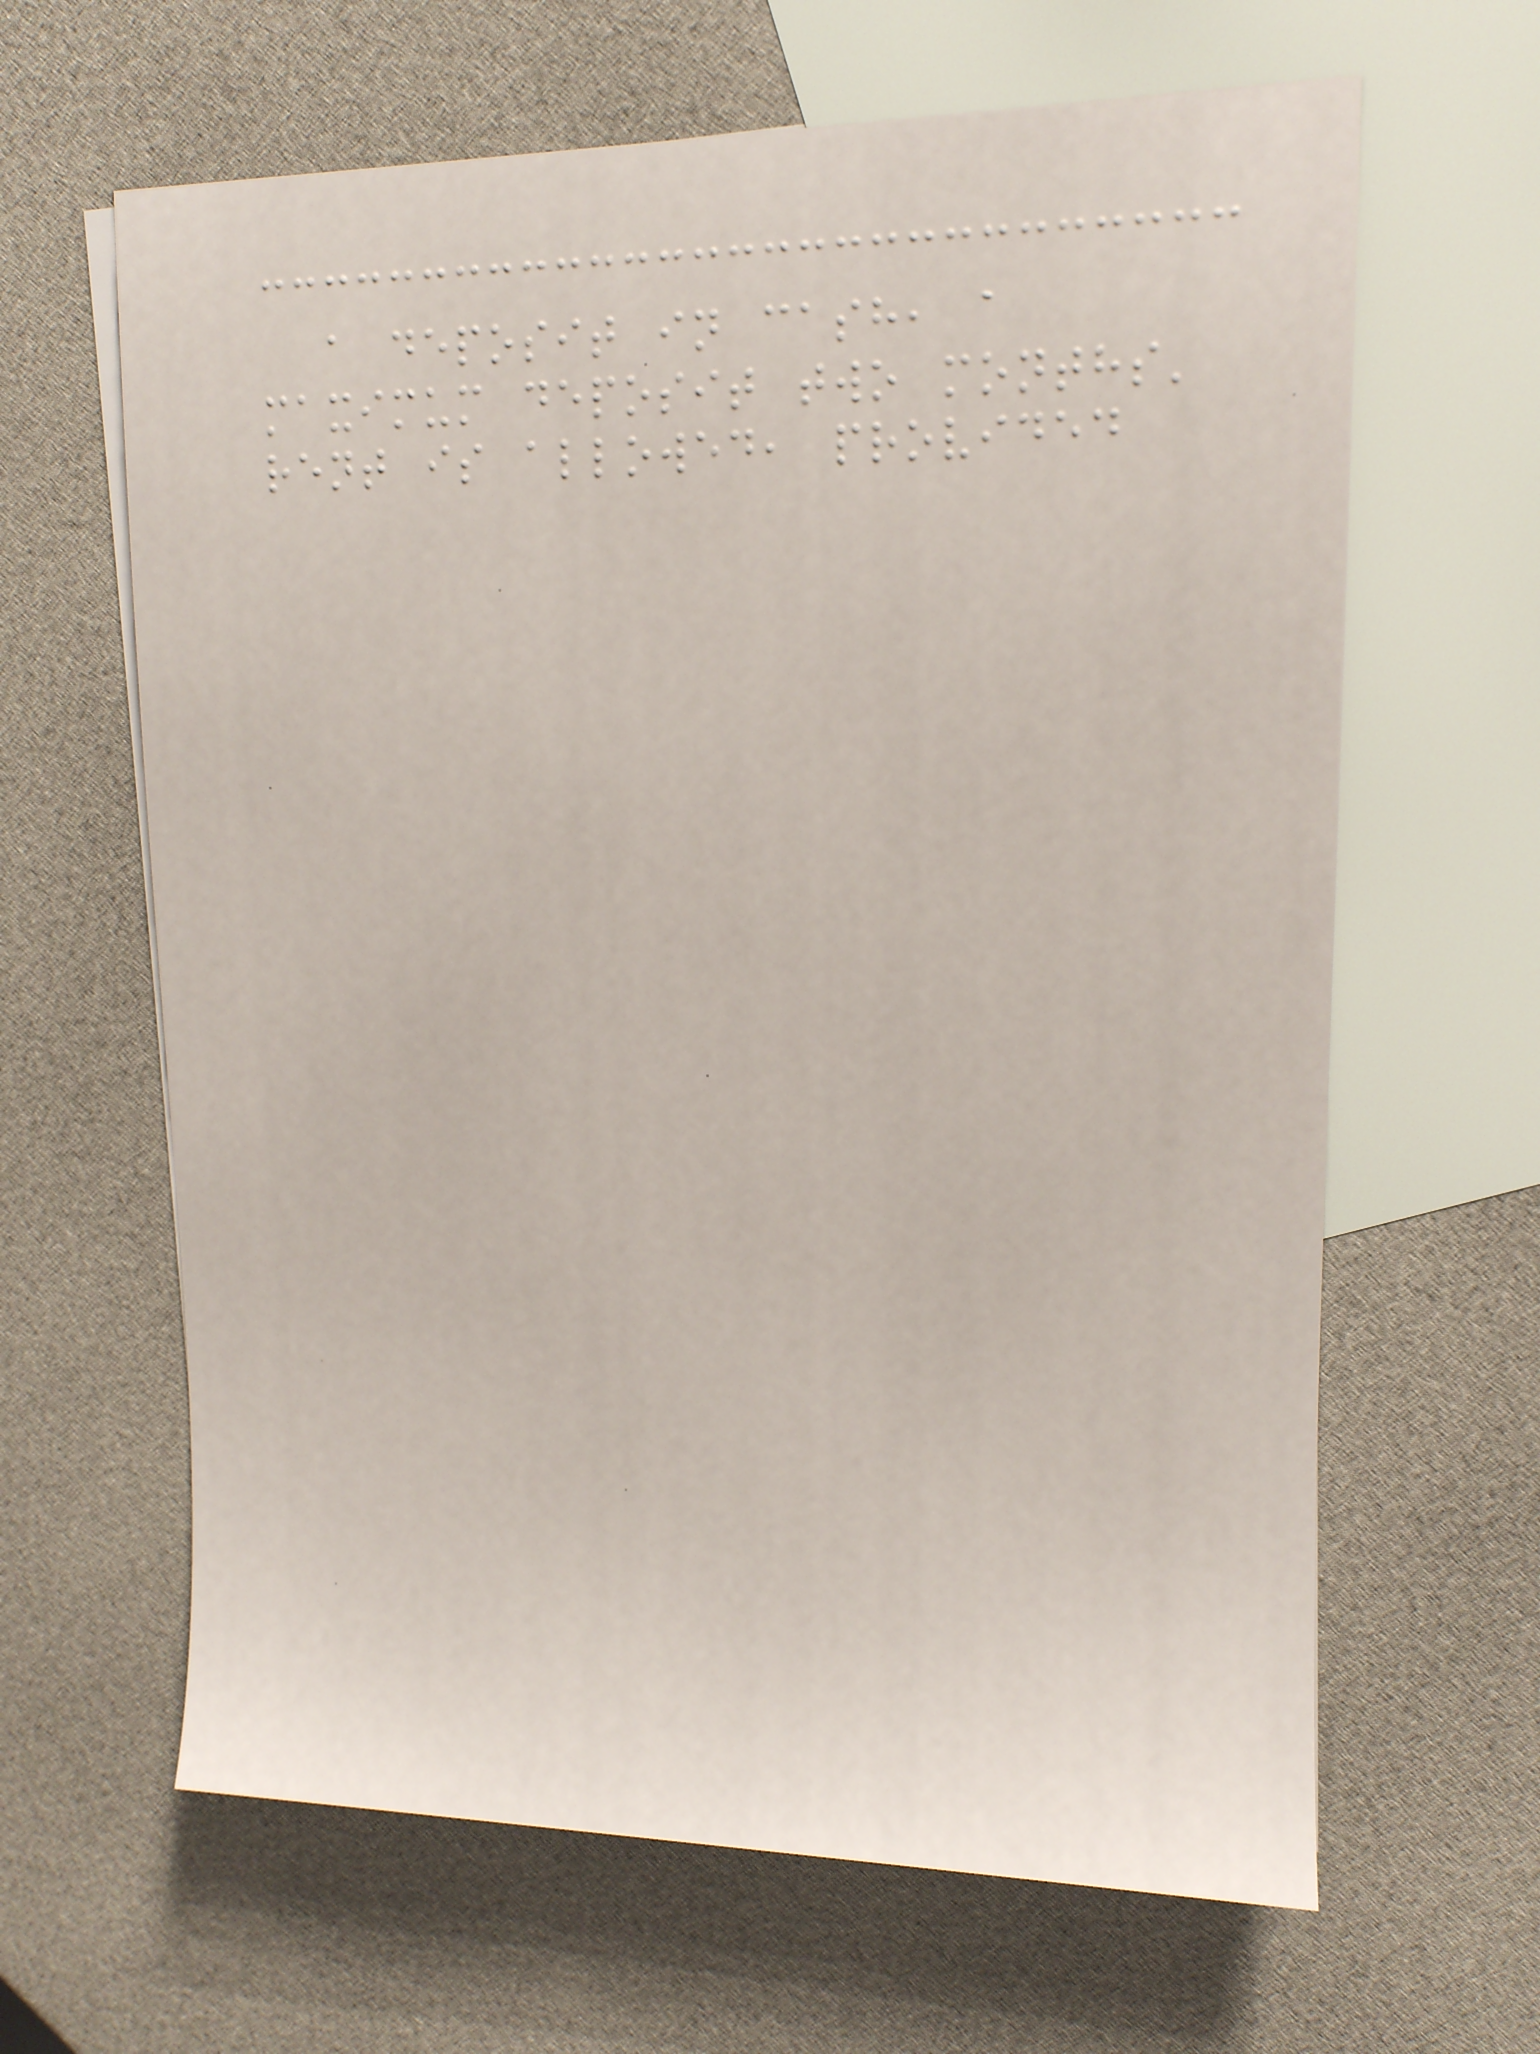a deposit in cash, a
maximum deposit two months'
rent is allowed, provided
